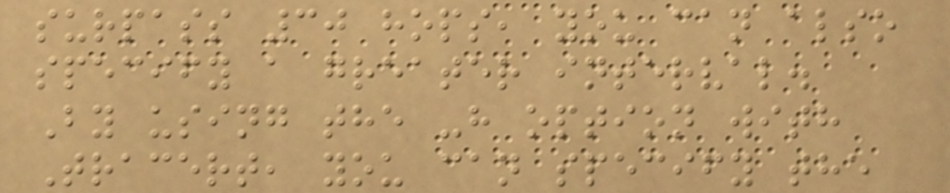surpass 30 hops, you can also
specify a greater interval.
By using the -h option with
Tracert, you can specify the
